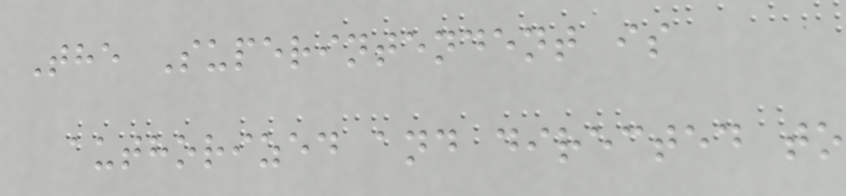The Superintendent is
authorized and directed to
